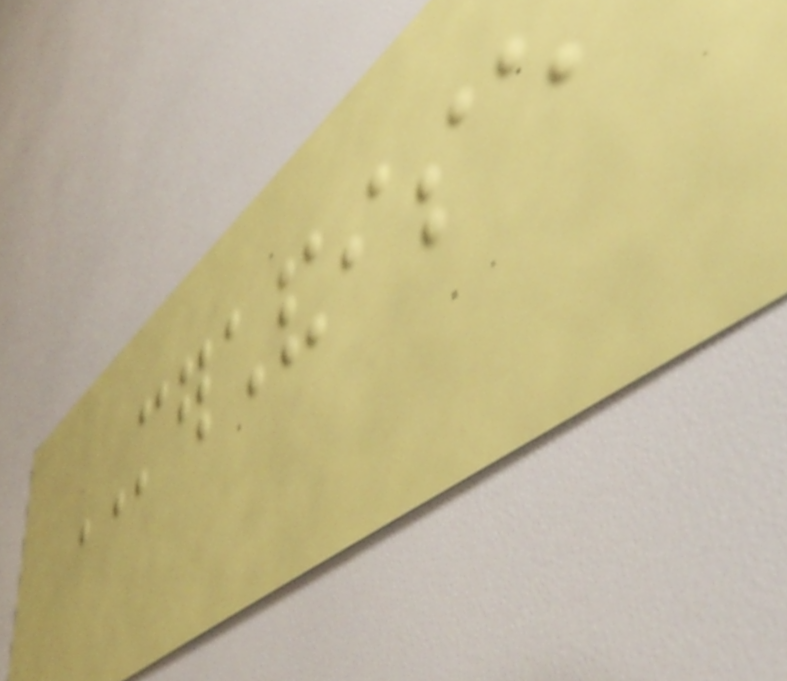MERCHANDISE
